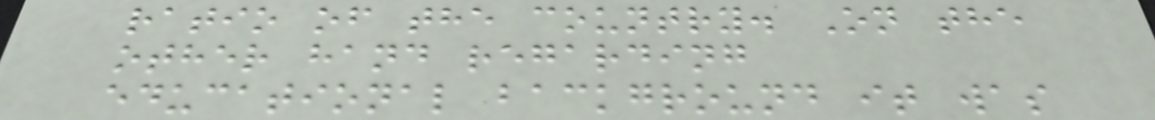ratio of the country. On the
other hand regarding
educational background it was
